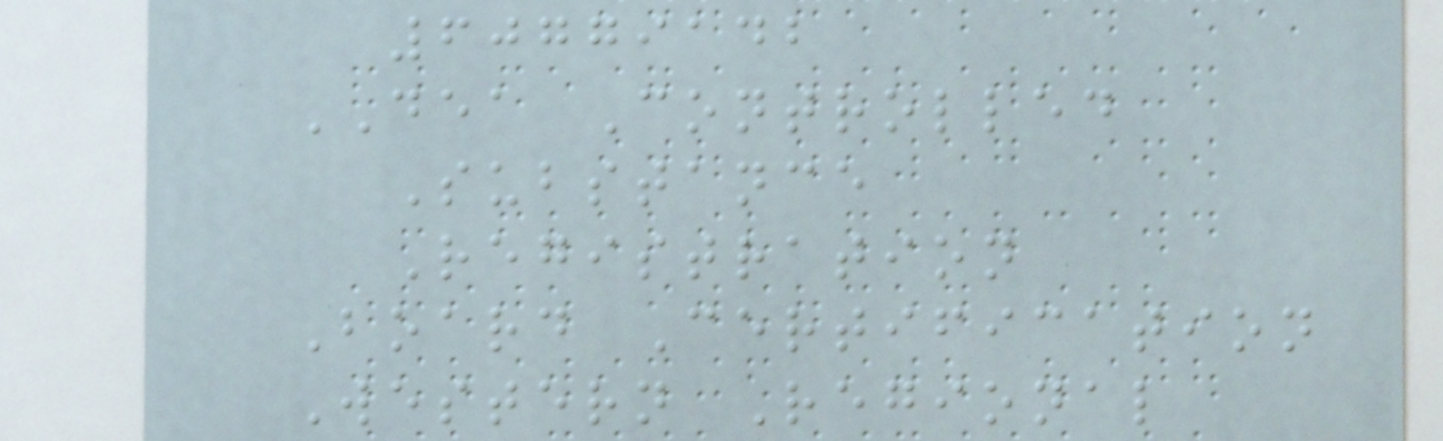60779142
DEA Controlled
Substance
Registration
Board Certification
Western Regional
